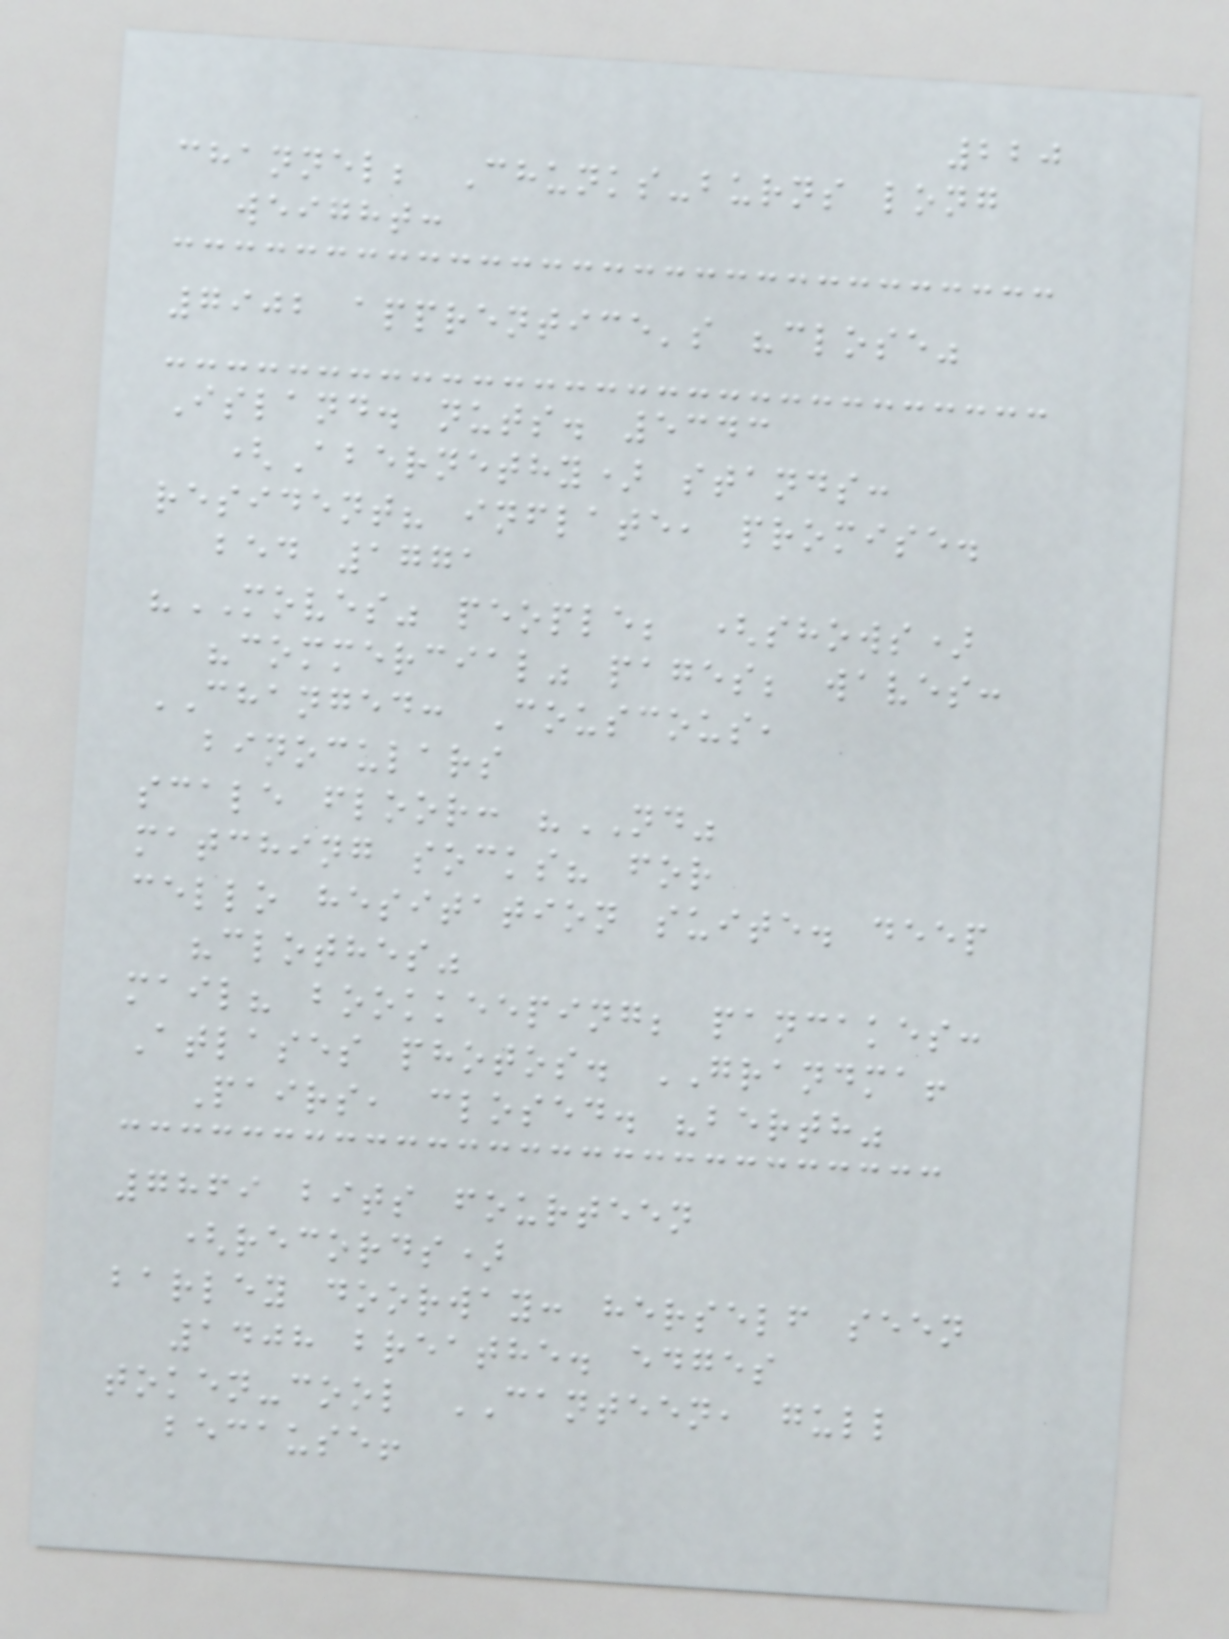220
channel; Chunks-burns long
weight:
7902 apprentice's "close"
Island. nuts. 5343
(Abernethy) stands:
resident? inflate, promise.
bed 1771
"MOVES" people; (shows)
"commercial" pages; waves:
CHANGED: Couscous,
binoculars
scale floor: "ND"
matching socks? for
cello hesitation suite. deep
"clothes"
mail? bookkeeping; pancakes:
Atlases photos. GRANDMA!
Pairs, closed. "berth"
7869 bits fourteen
(records)
barley doorway: herself seen
1408 breathe. edges
token-cool CANTEEN, gull
because!
